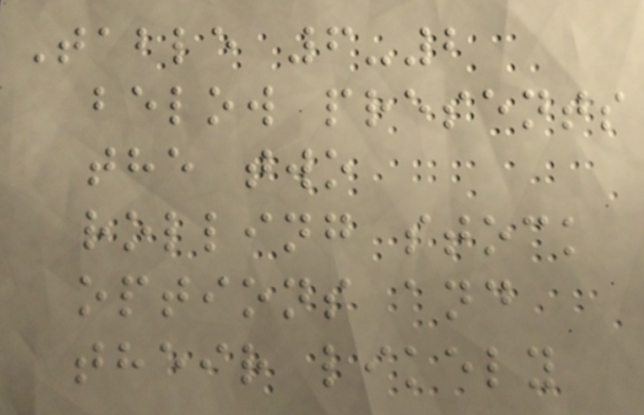Table 6-2
below presents
the two
rolling stock
options and
their likely
